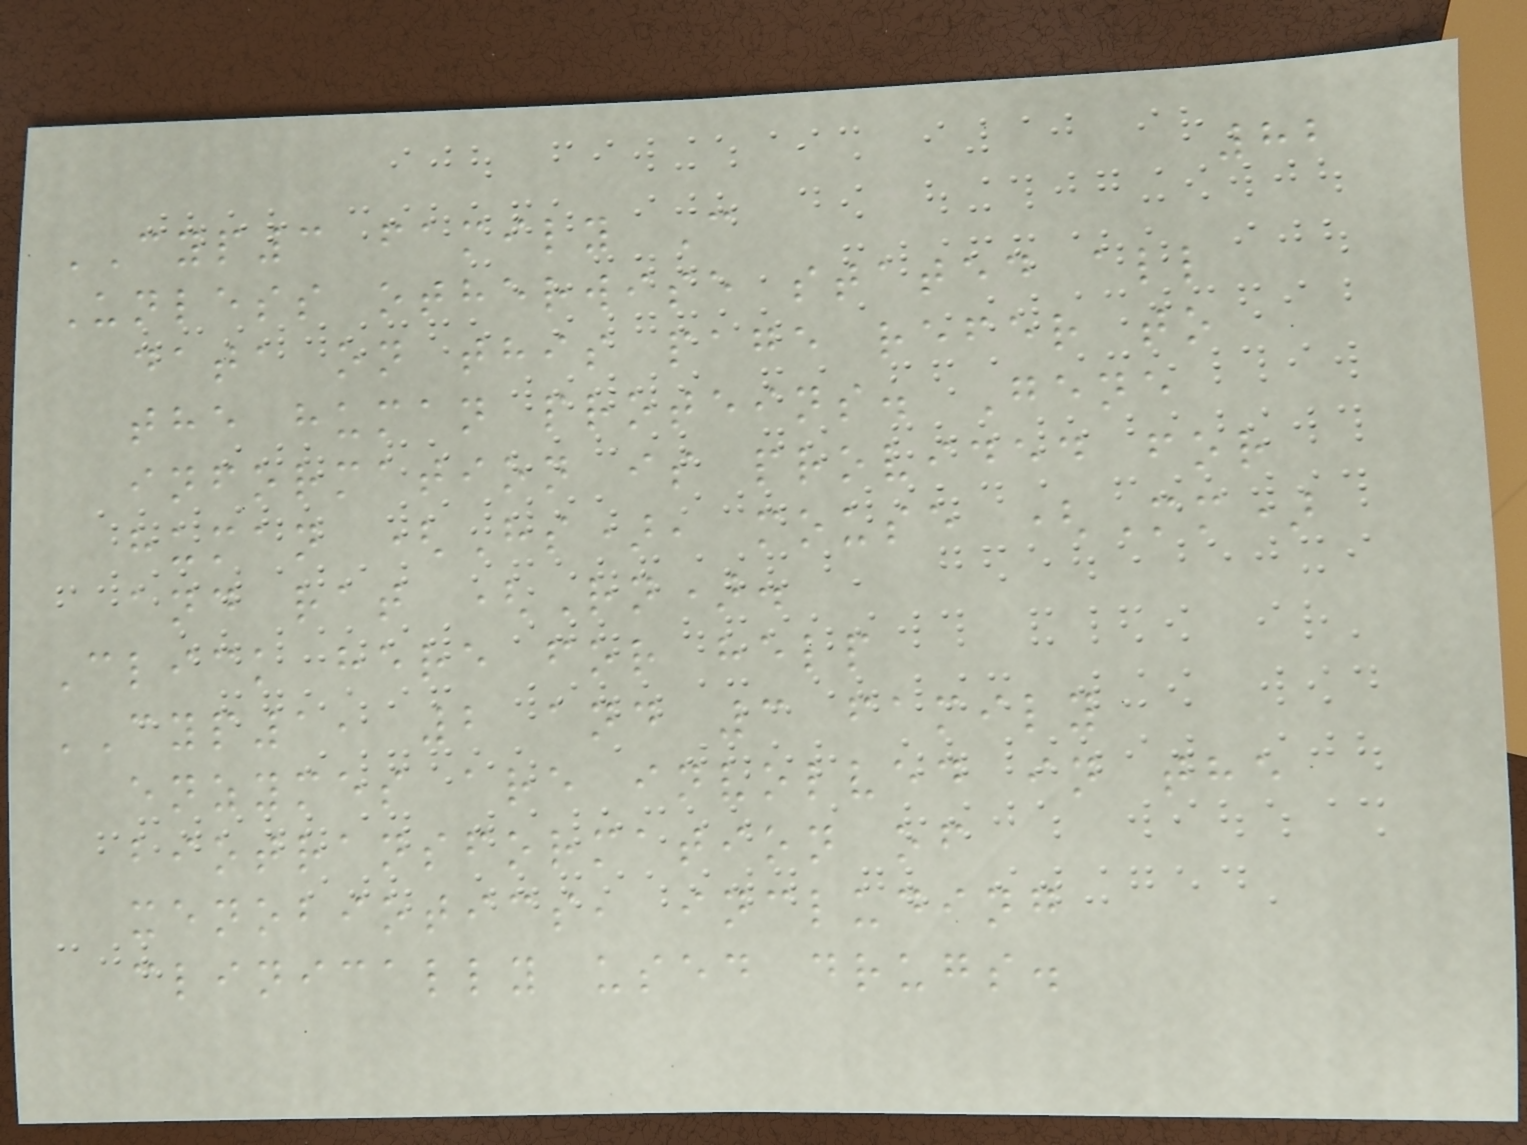82
CYP3 family C
Unless otherwise stated all
data on this page refer to
the human proteins. Gene
information is provided for
human (Hs), mouse (Mm)
and rat (Rn).
Click here for help
CYP1, 2 and 3 family
enzymes are involved in the
biotransformation of
xenobiotics, including
clinically used drugs.
